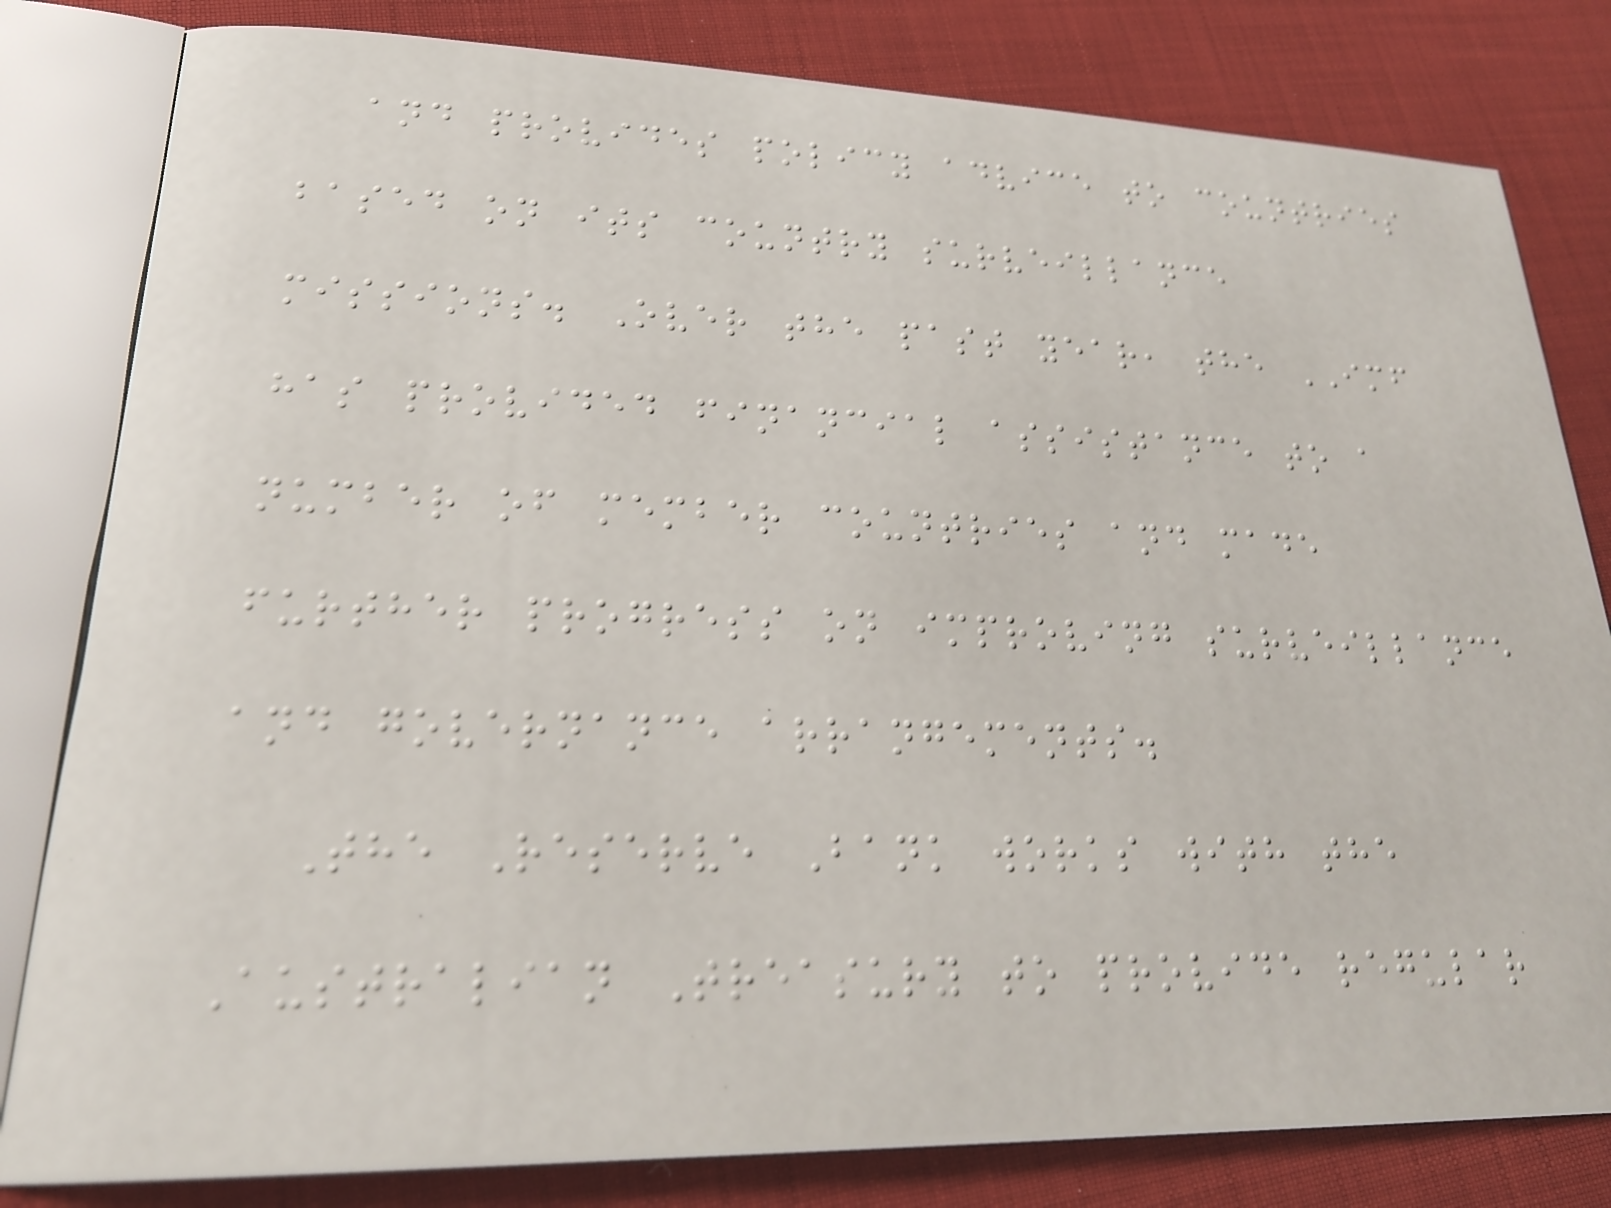and provides policy advice to countries
based on its country surveillance
missions. Over the past year, the IMF
has provided financial assistance to a
number of member countries and made
further progress on improving surveillance
and governance arrangements.
The Reserve Bank works with the
Australian Treasury to provide regular
